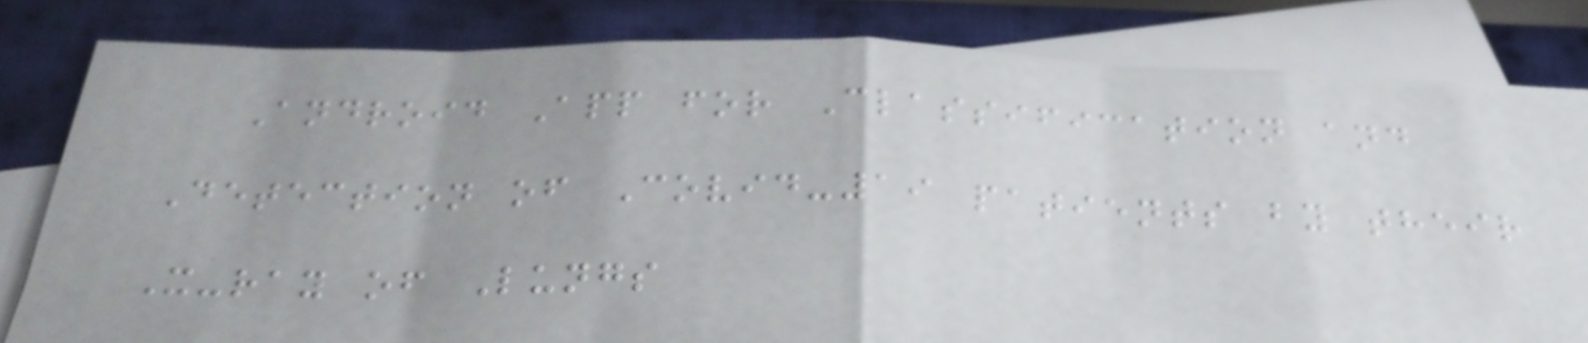Android App for Classification and
Detection of Covid-19 patients by their
X-ray of Lungs
